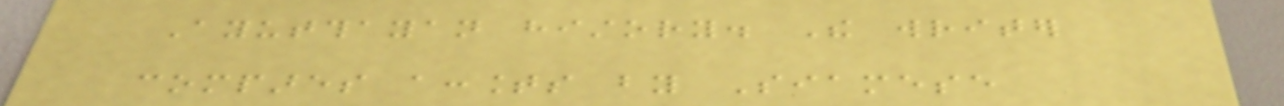Ayutthayan history. The writer
compares accounts by Siamese
